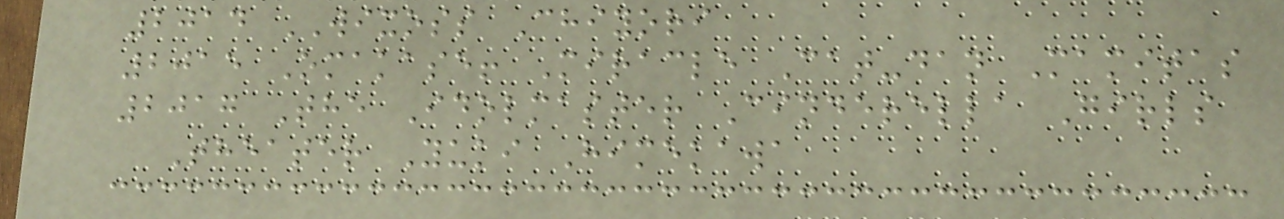2014 WIXOSS Chiyori
2015 Omakase! Miracle Cat-dan Mamitas
2017 The Idolmaster Cinderella Girls
Theater Yuki Himekawa
